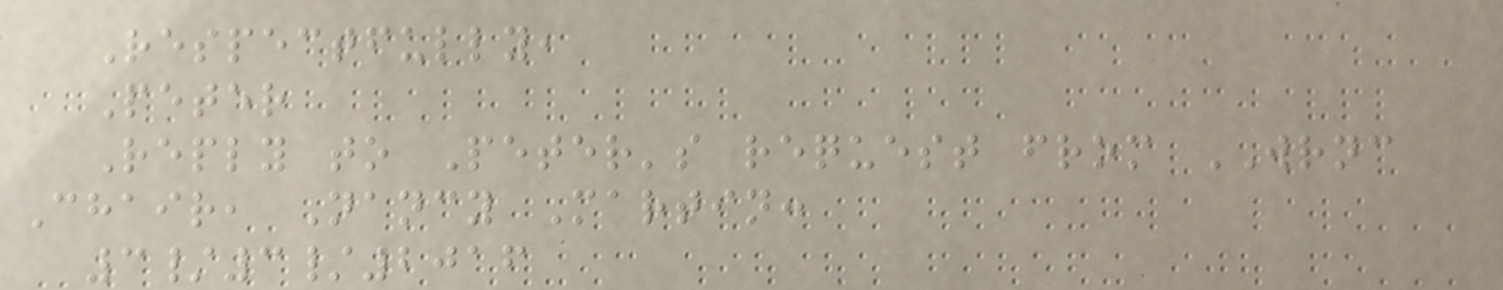Respectfully,
Peter
Reply to Peter's request from WRNC
Chair, Nancy Martin:
3/3/2016
